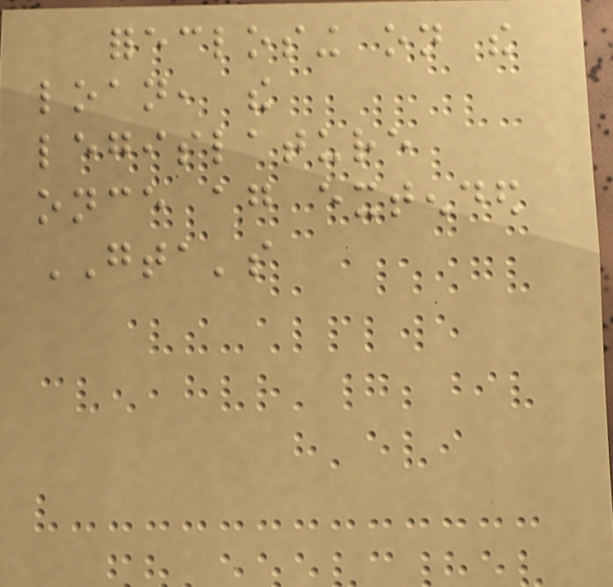foreclosing on the
loan, the
legislature
once again extended
GTA's
